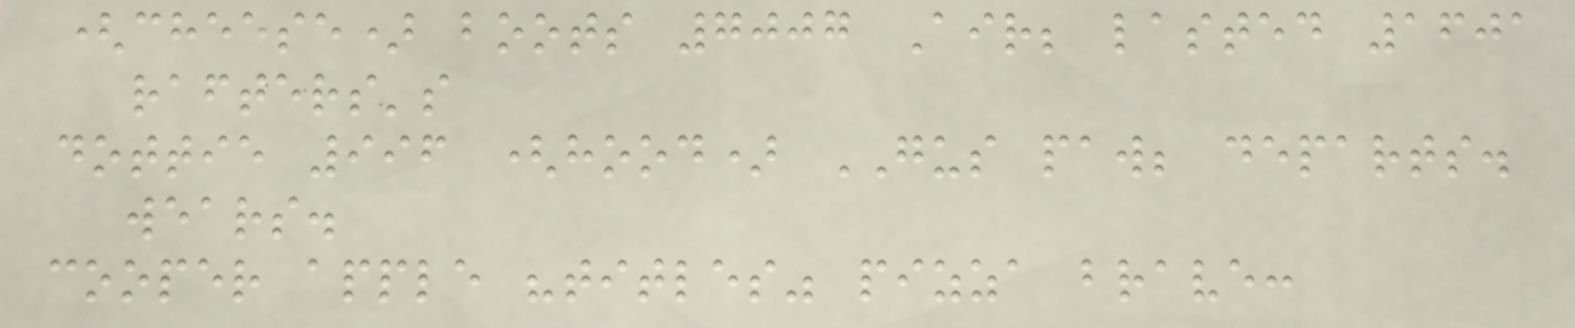(cheese) boots 7007 Air; lasted 1601
rafters's
dottie 996 (hood) GUS paw; departs.
wears.
cooper apple "titles" pizza brave:
